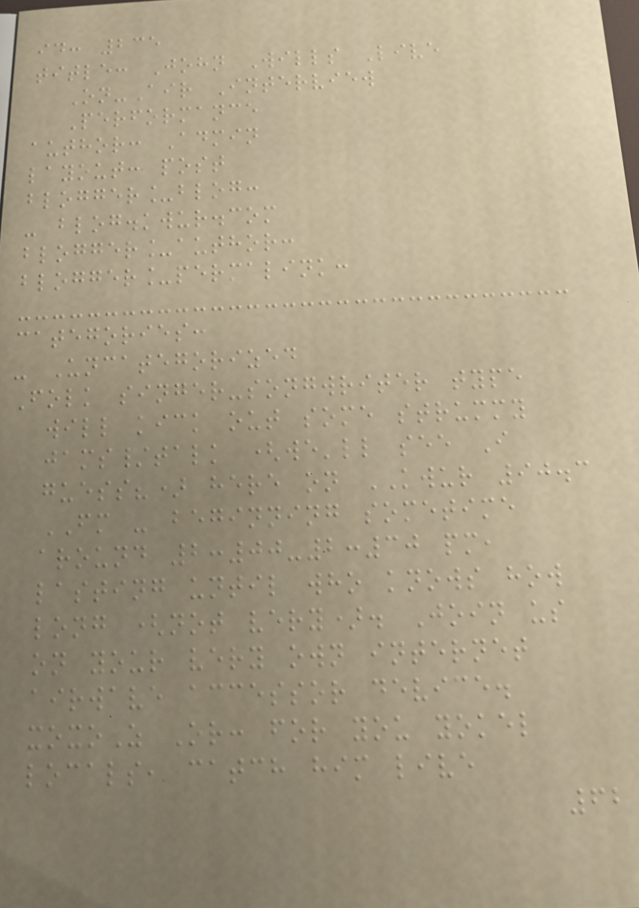id: 235
title: John Wills Live
On-Air Interview
Performance
author: Admin
layout: post
blogger_blog:
- blog.kwur.com
blogger_author:
blogger_permalink:
categories:
- Uncategorized
Folk singer-songwriter type
will kick out some strummy
jams/talk (we'll see I
guess?) here on KWUR 90.3
FM - beginning sometime
around 2:00-2:30 pm,
lasting until who knows how
long (not very). Join us
on your very own internet
airwave accessor device.
xoxoZ Or: for you yokel
locals, catch him live
62
